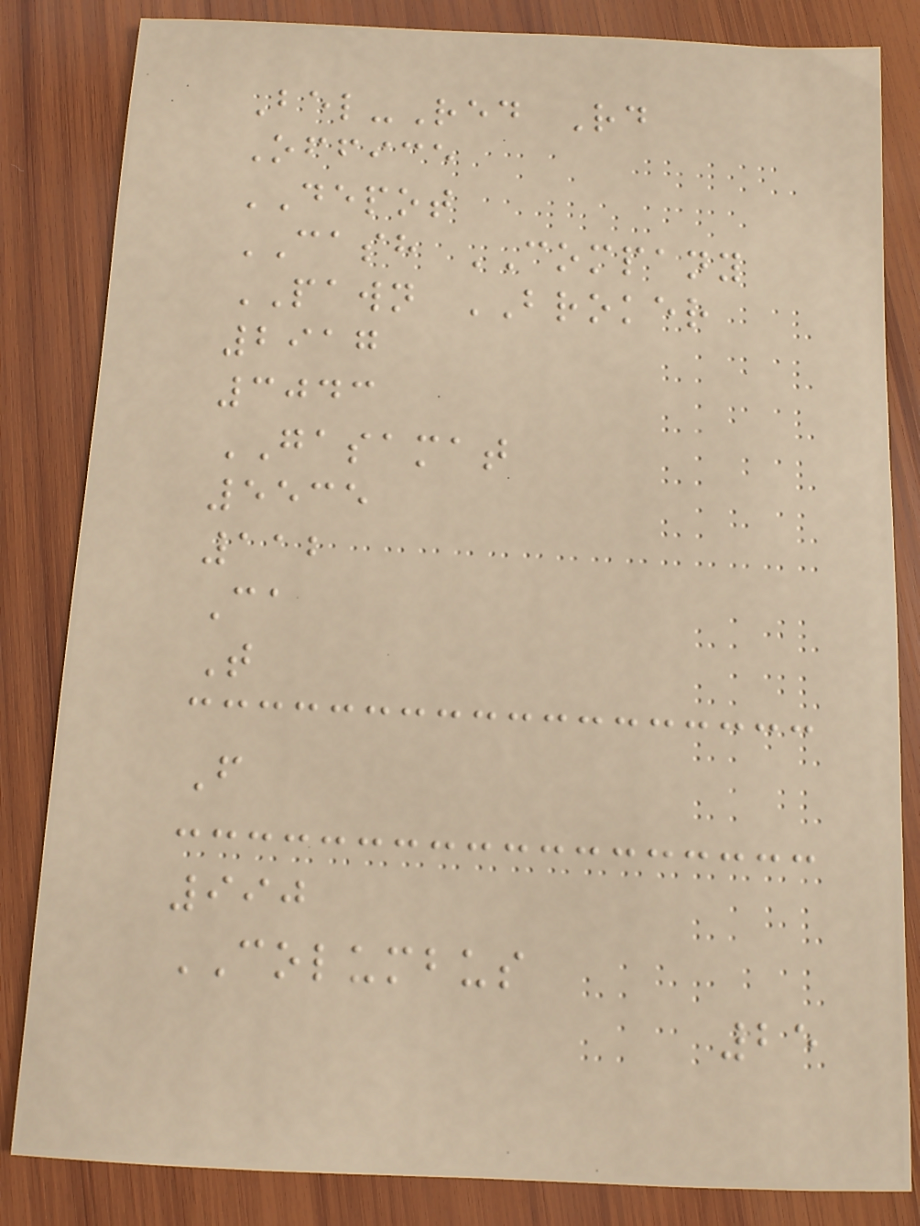Bel-Red Rd
Office
DEPOT
CASH COMPANY
PAWN BROKER
2917
3043
GASAMAT
5535
112
Ca
T
F
990
COLUMBUS
25
